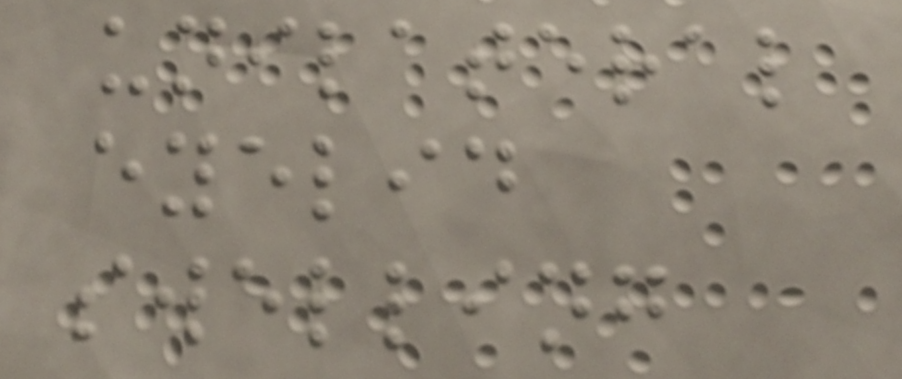unilateral
eyelid
swelling
